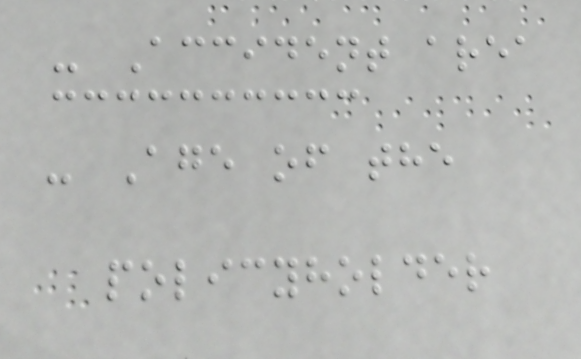- Accident area
- Age of the
policyholder
